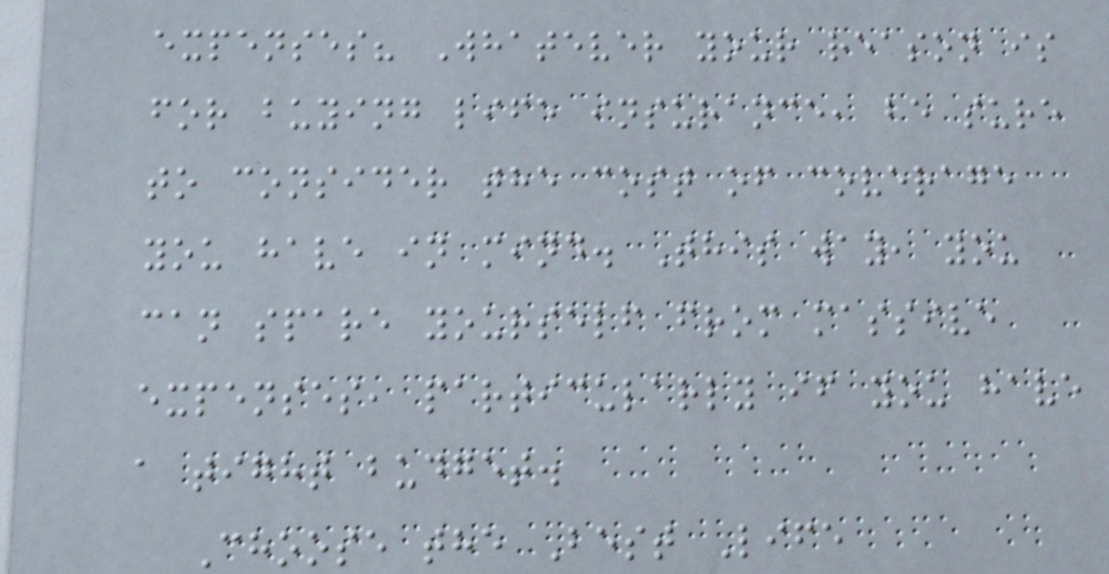expenses? Whatever your reason is
for buying life insurance, be sure
to consider the cost of coverage
you have in mind. This way, you
can spare yourself from massive
expenses, particularly if you have
a tight budget.
Choose the Best Life
